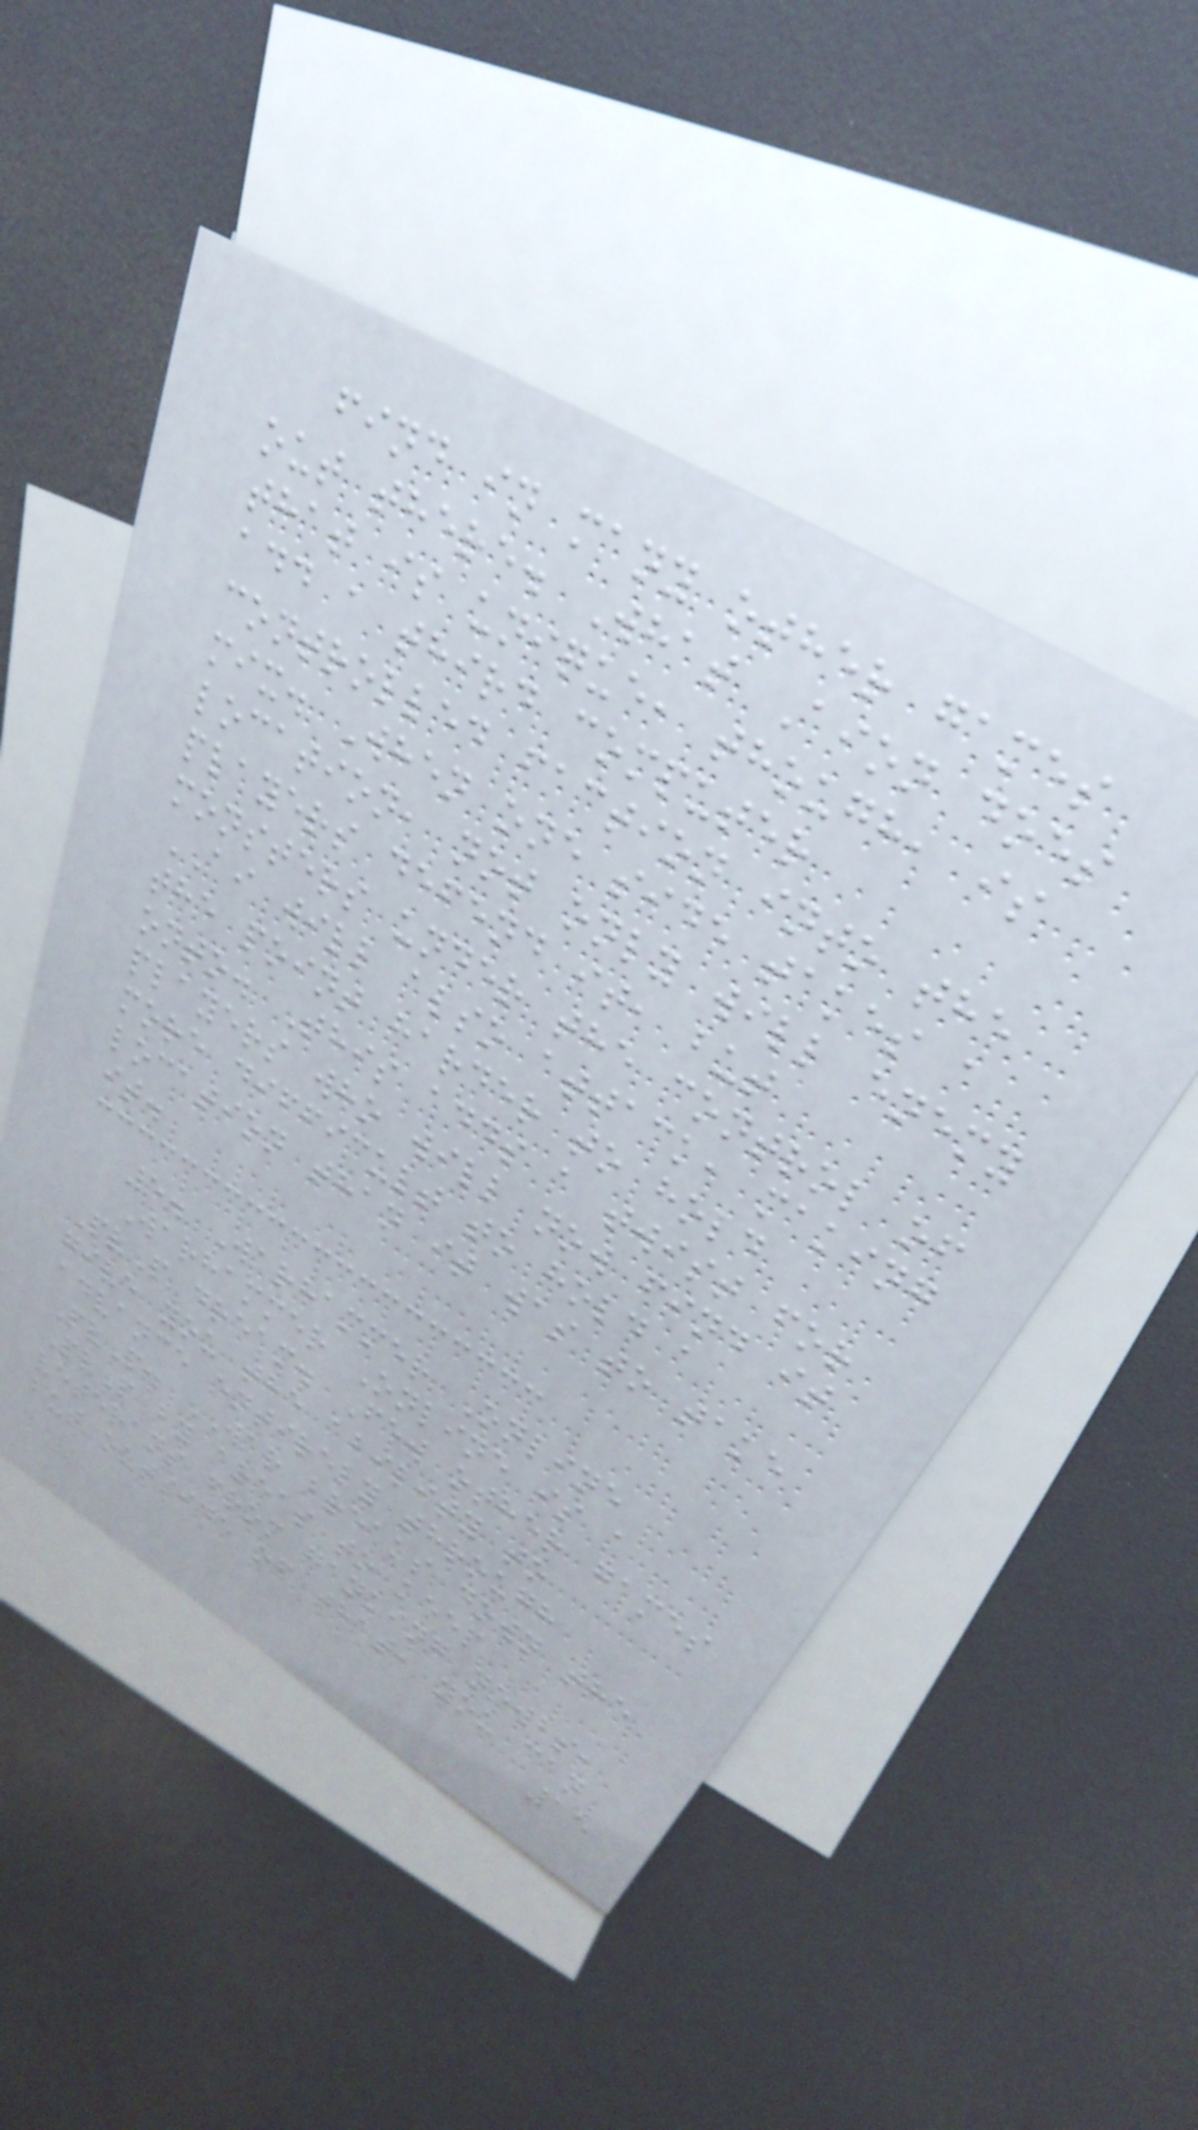find in many other games
out there. What Aion does
that is unique, though, is
add a third computer
controlled faction into the
mix. When one side takes a
location, not only will enemy
players defend it, but
monsters under the control of
AI will also attack, making
the point harder to hold
onto. This adds a twist for
players who will now find it
more difficult to hold a
location than it was to take
it.
5. Warhammer Online
Warhammer Online is a
PvP dream. Few other games
give you the ability to
advance entirely through
PvP. WAR breaks down the
PvP by areas to keep
veterans from ganking newbs,
but outside of that, you can
15
